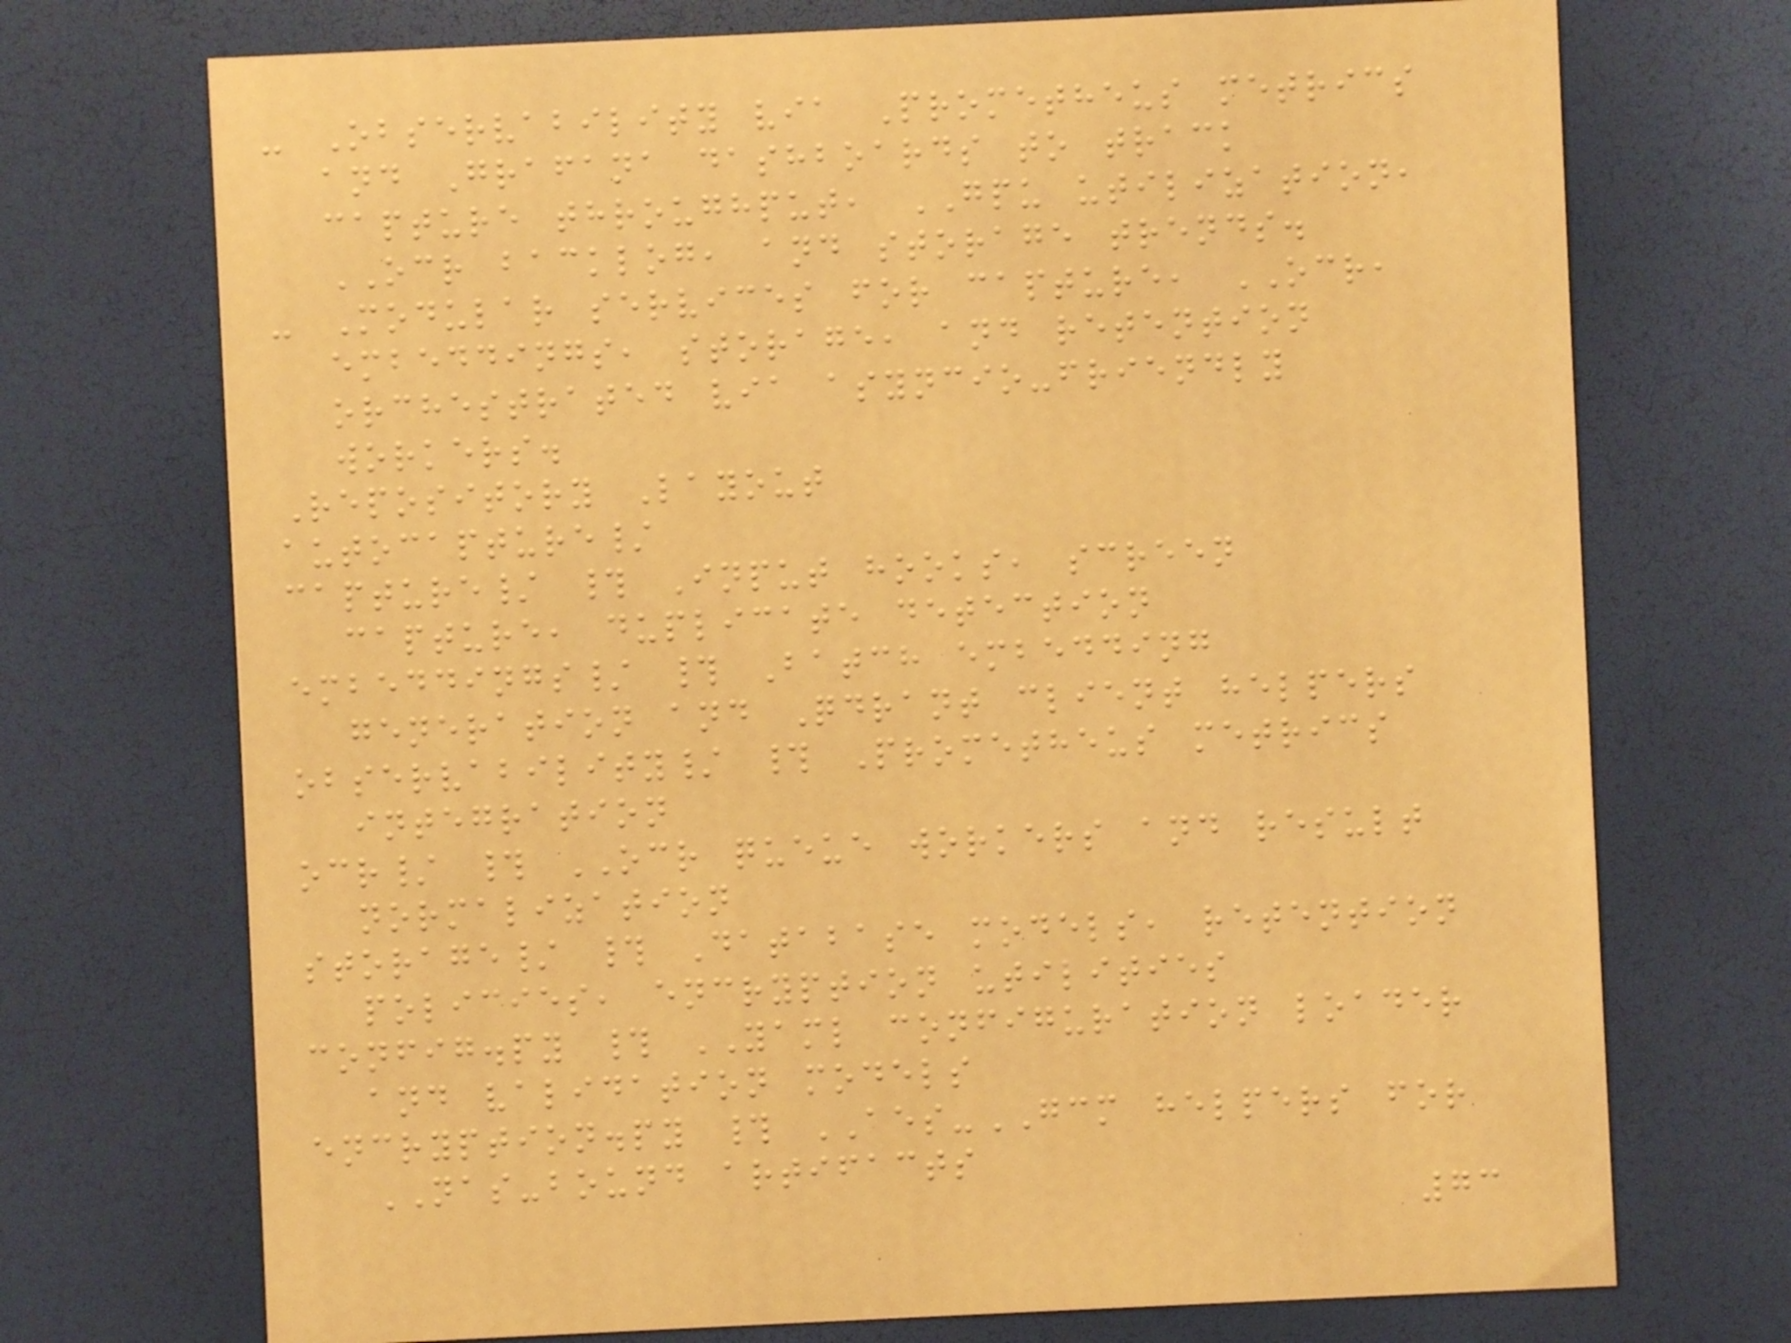- Observability via Prometheus metrics
and Grafana dashboards to track
capture throughput, GPU utilization,
OCR backlog, and storage trends.
- Modular services for capture, OCR,
embeddings, storage, and retention
orchestrated via asyncio-friendly
workers.
Repository Layout
autocapture/
capture/ # Input hooks, screen
capture, duplicate detection
embeddings/ # Batch embedding
generation and Qdrant client helpers
observability/ # Prometheus metrics
integration
ocr/ # OCR queue workers and result
normalization
storage/ # Database models, retention
policies, encryption utilities
config.py # YAML configuration loader
and validation models
encryption.py # AES-GCM helpers for
NAS-bound artifacts
73
